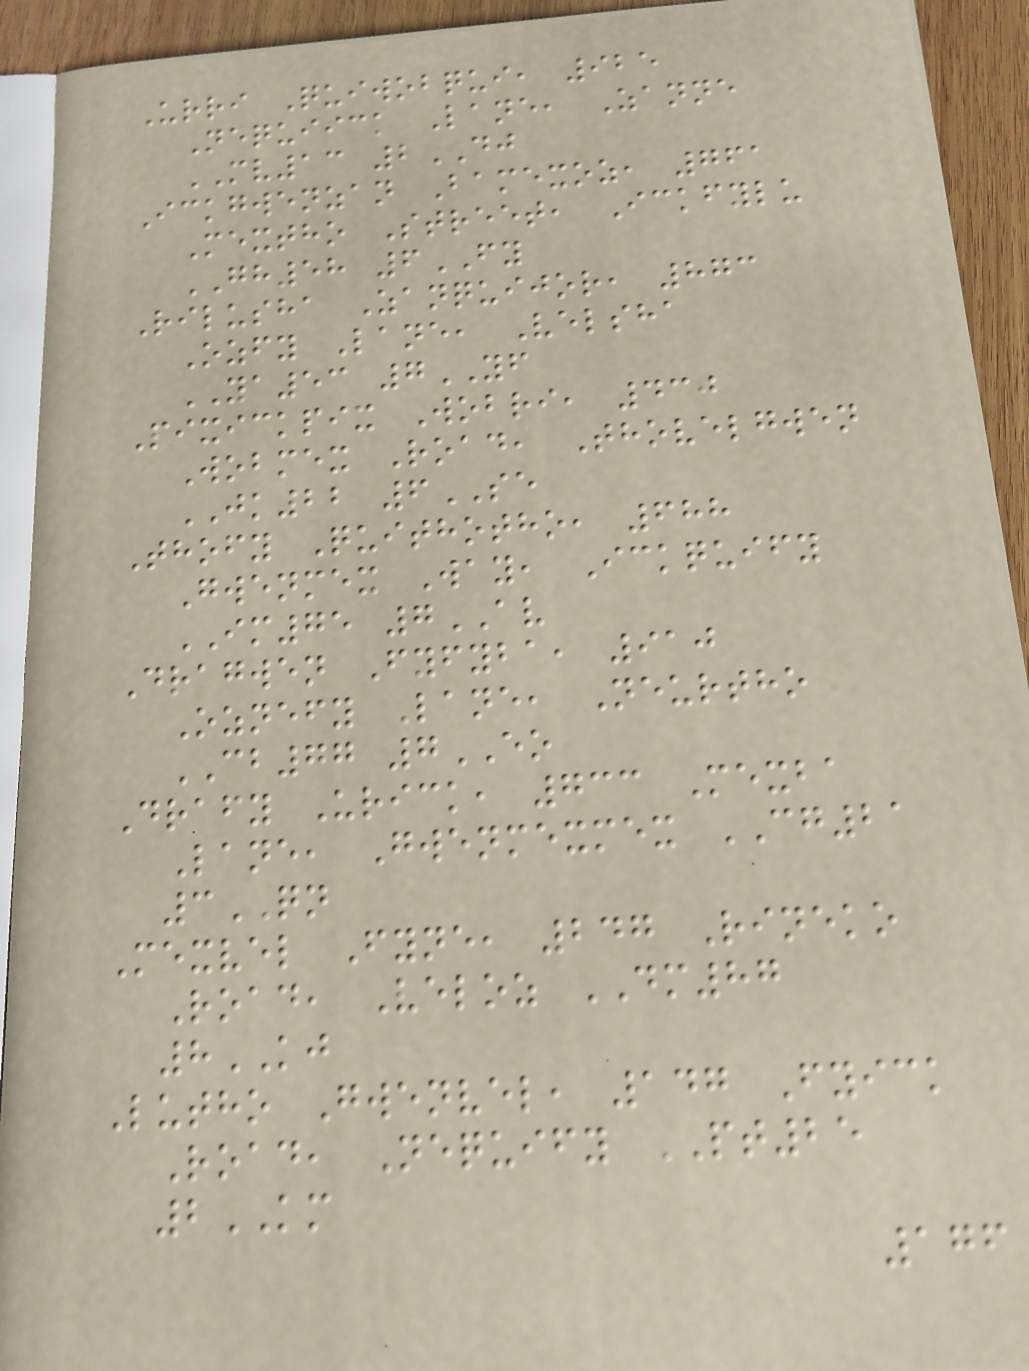Urri Quiwobqui, 925
Nequiick Lane, Zanne
MV13 2DJ
Ickgwenzan Bamexoz, 761
Mextho Street, Ickfylu
GH58 6FY
Rilusha Zanquijor, 873
Ozfy Lane, Velsha
YA53 7YF
Pixickpix Wobri, 430
Wobmex Road, Thovelgwen
JK22 6SE
Thofy Quithotho, 688
Gwenmex Way, Ickquify
IM75 7AV
Dragwen Fyfyba, 910
Oznefy Lane, Neurtho
CB77 7EO
Drafy Urick, 733 Mexba
Lane, Gwenmexmex CG21
3QN
Mexvel Fyne, 247 Rineko
Road, Veloz DM87
8KJ
Lutho Gwenvel, 147 Fyick
Road, Nequify PT25
2KM
176
